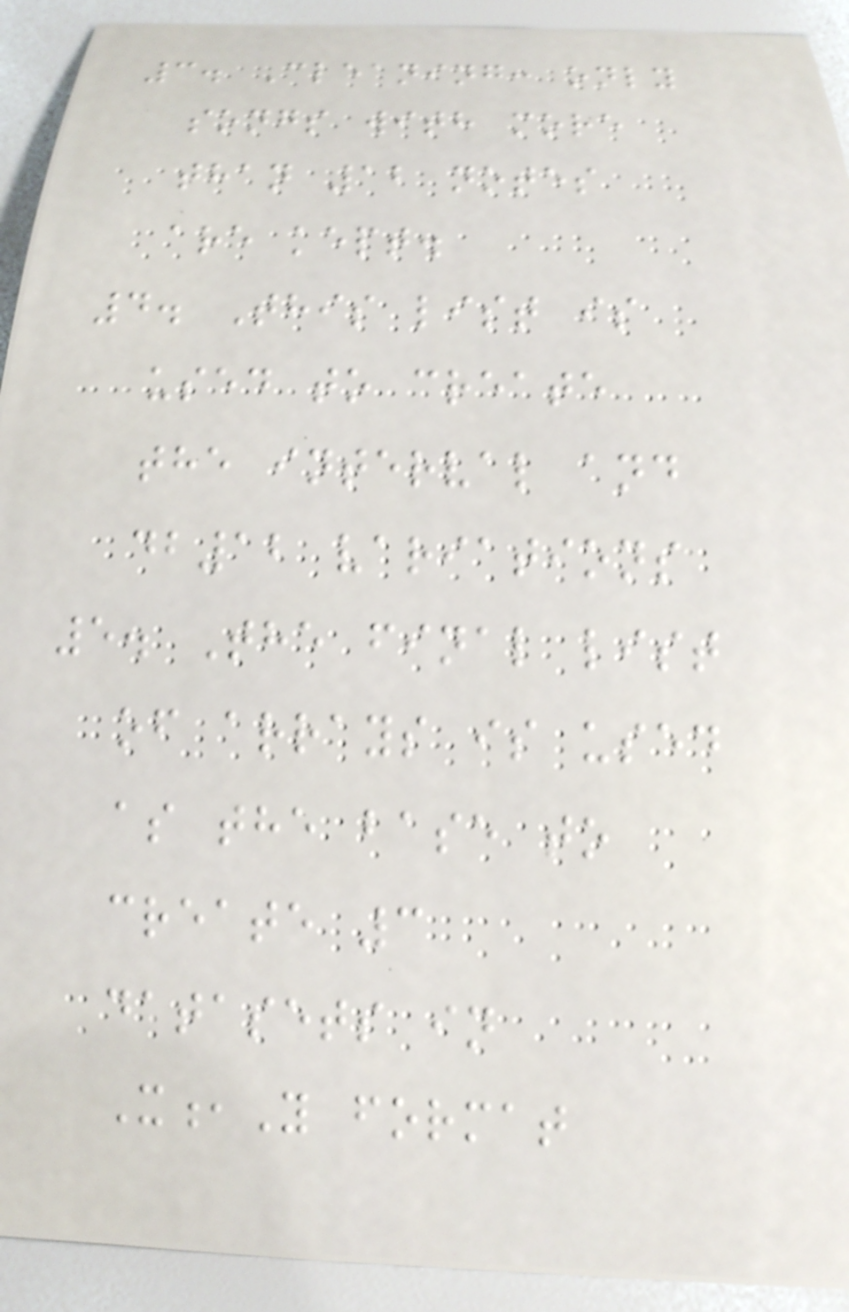3. Cleaning: only
songs with more
than 12 notes
are kept.
4. This list is
used to create
the interval and
db12 variations
5. The final list
of arrays is used
as the base to
create 3
datasets in
X,Y format
